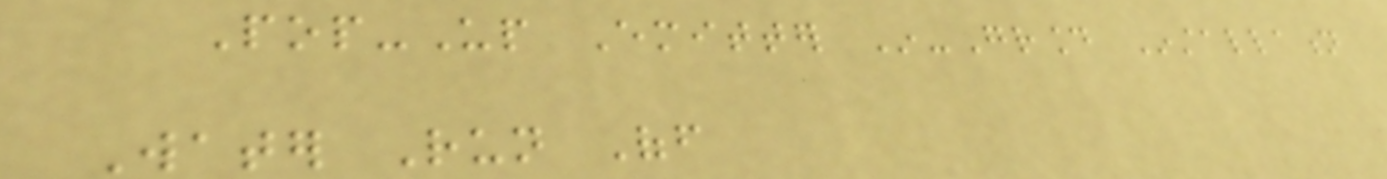Pop-Up Emitter In-Ground Installation
Water Run Off
